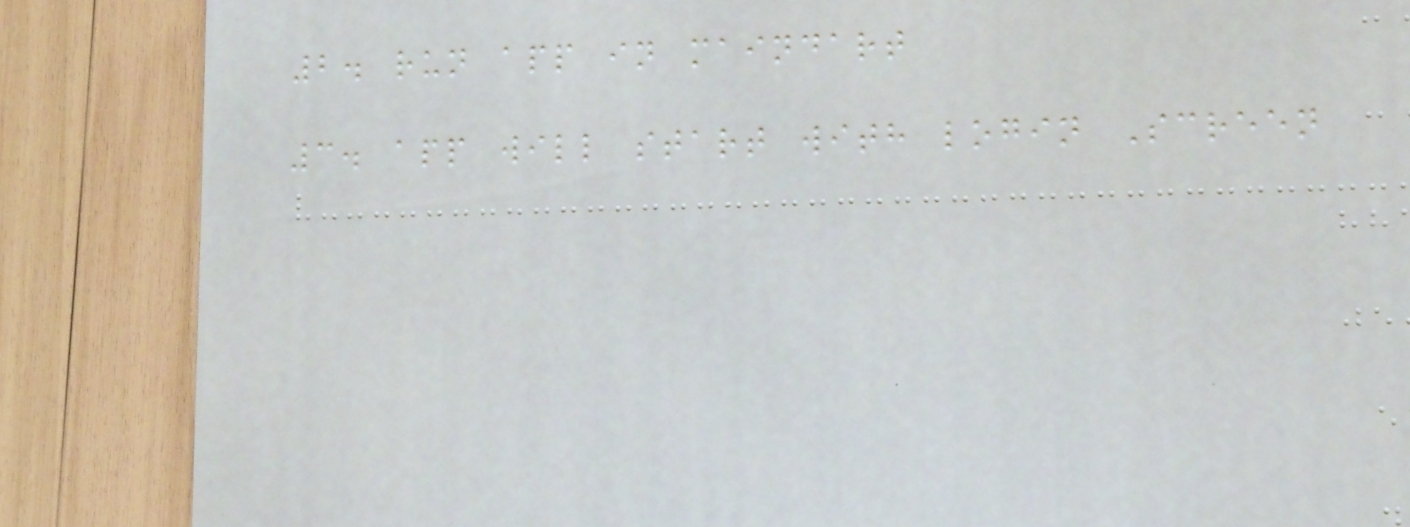2. run app in maindart
3. app will start with login Screen
